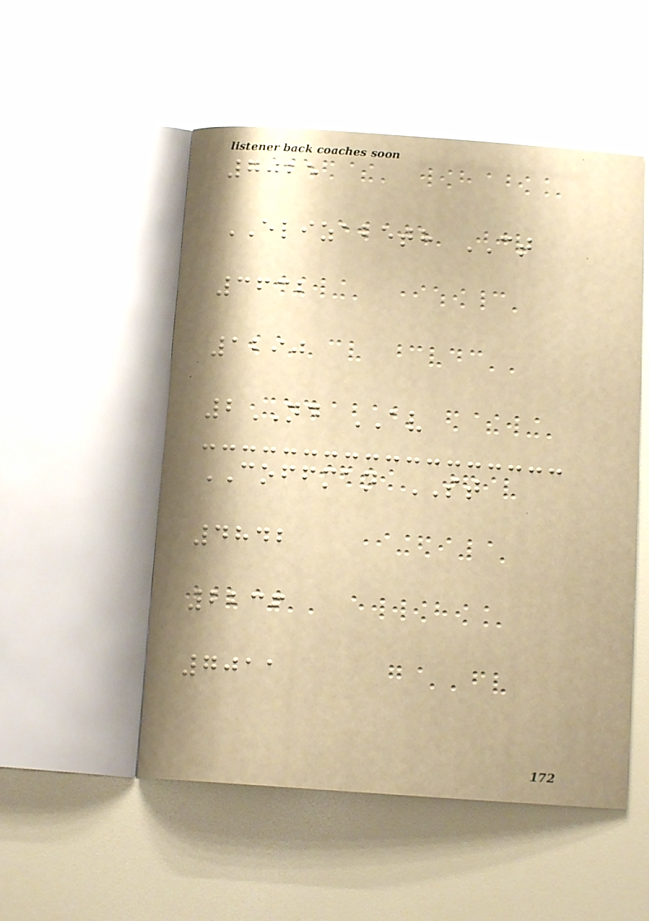7025
ELIZABETH CT
3632
1290
2ND AV
COFFMAN ST
4842
2236
7011
